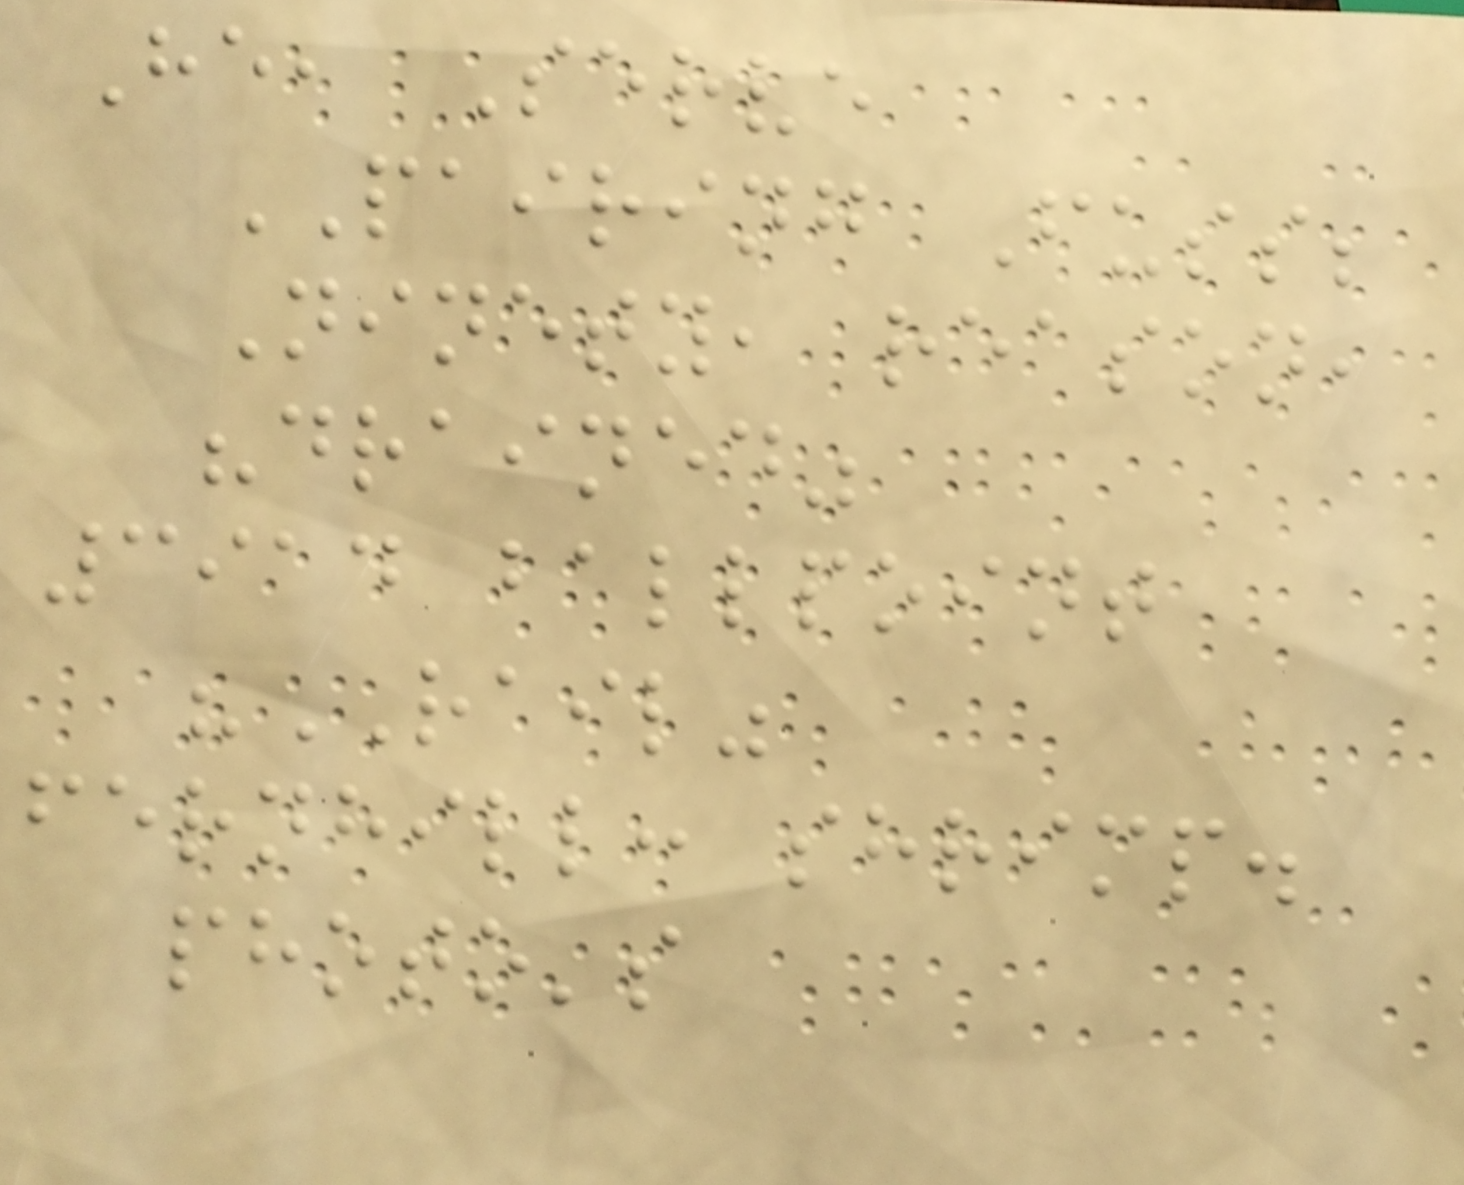He, Serve
PAIRING Fuss;
Ninety, reason,
"drained"
3914 ballpoint
"RAIL"
fernhill: shrimp.
photo's
